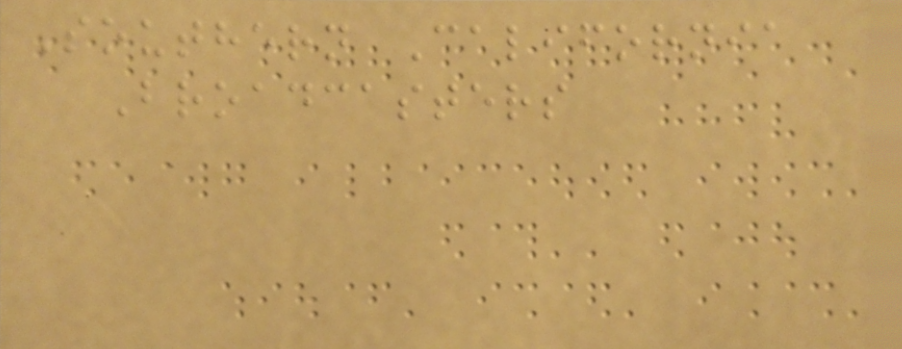Southern California
Broadcasters
